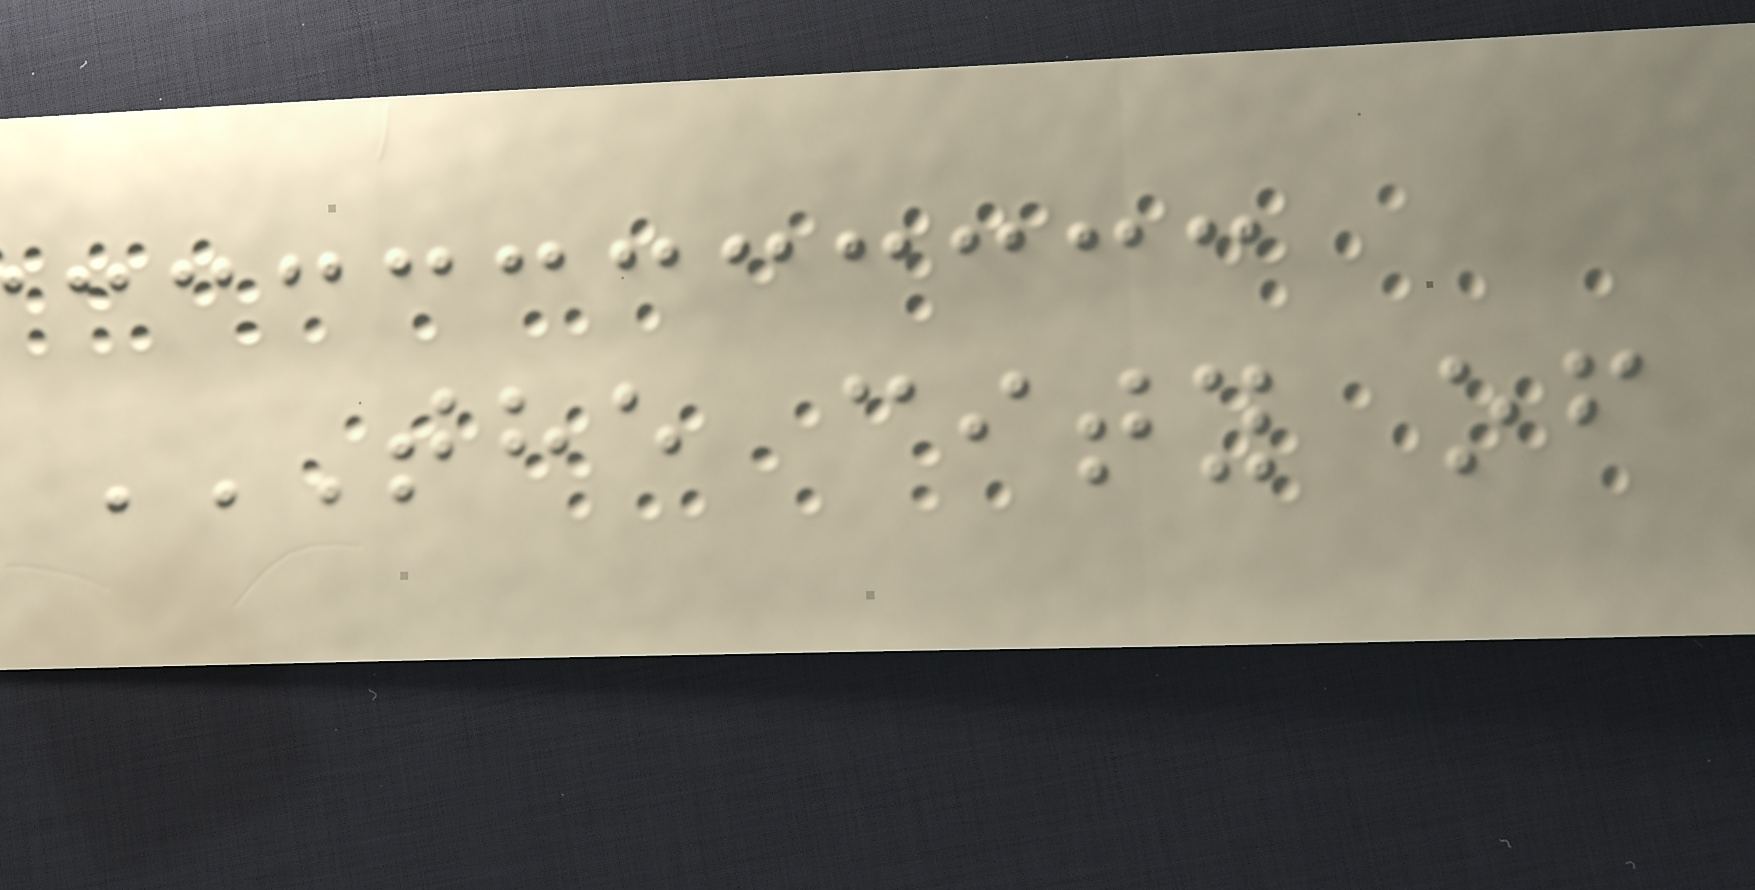THE CITY OF
